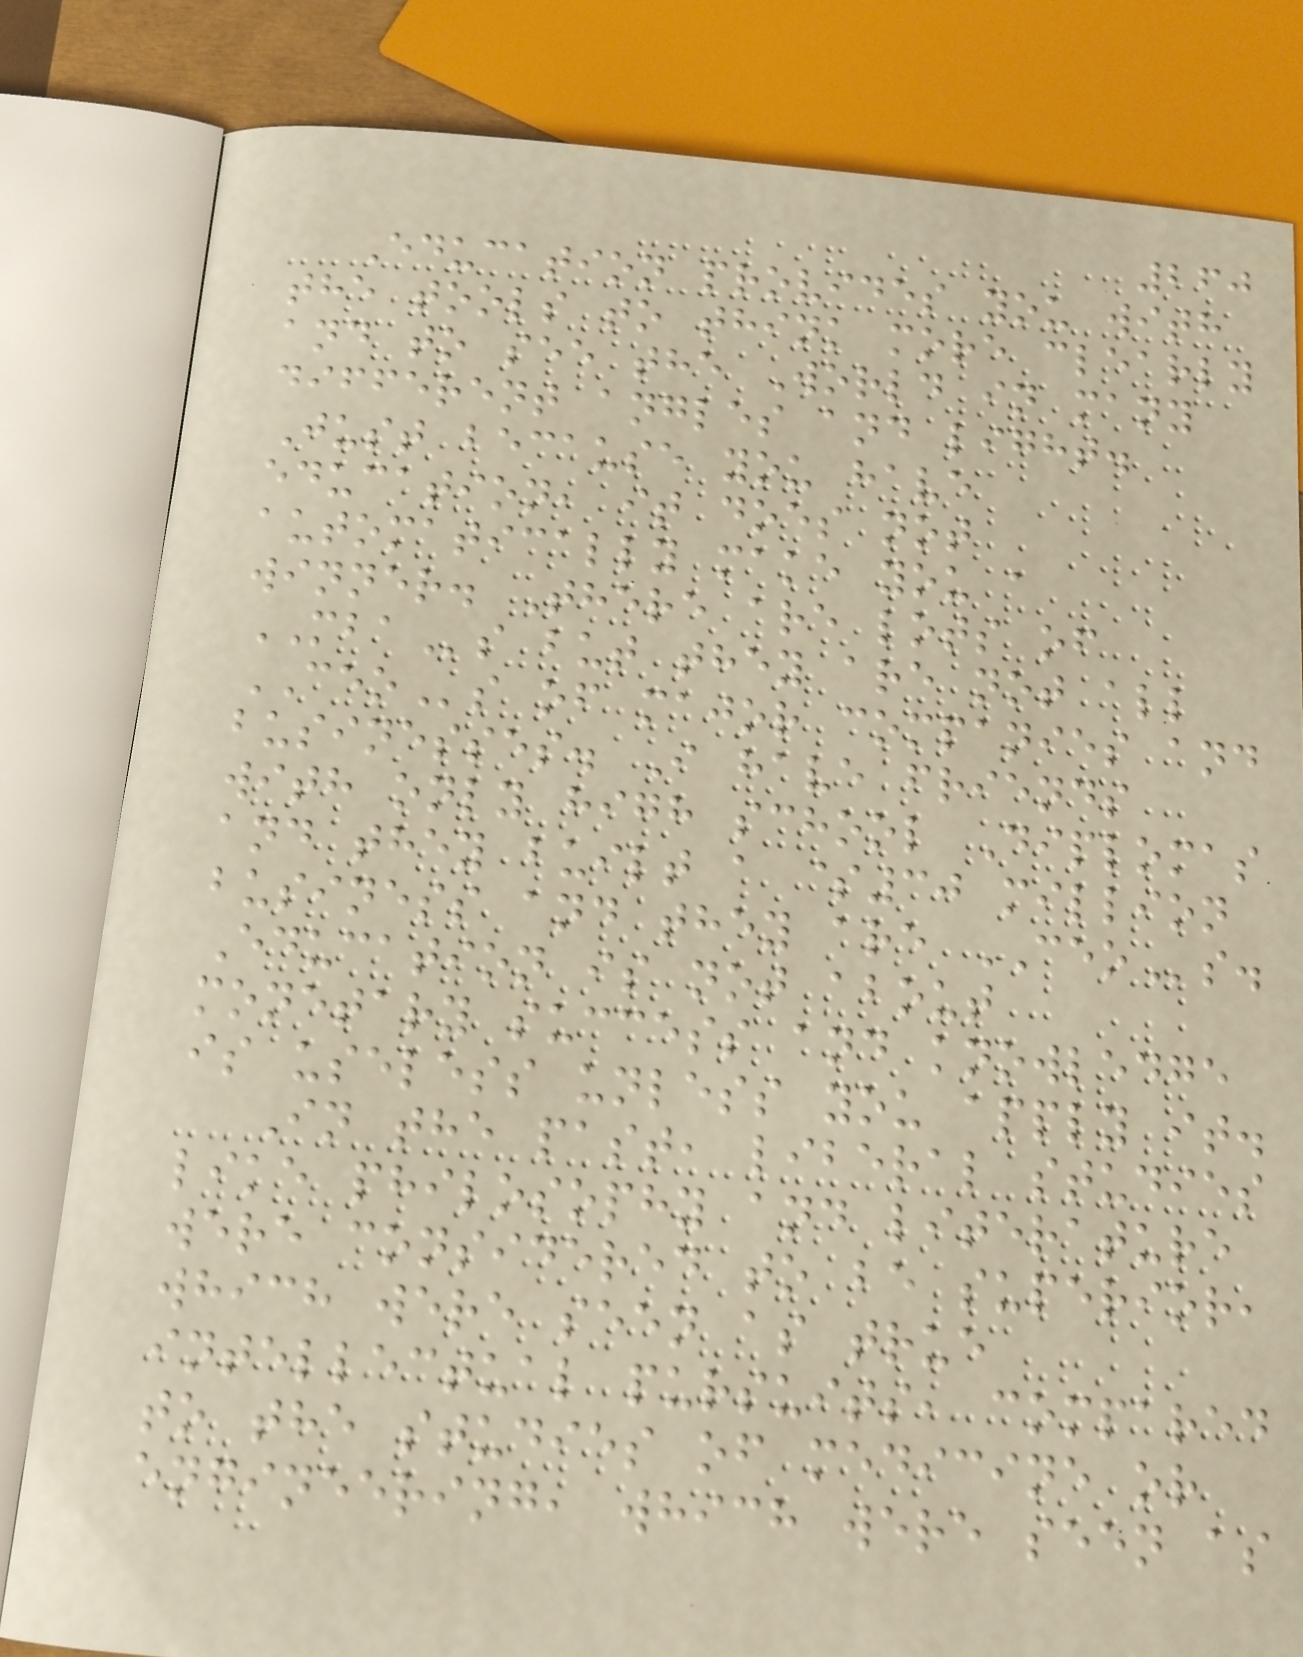260
Education provides you with
the tools to think more clearly
and to see the World in many
different angles and light.
Just because you have
education, it does not
automatically make you a
winner. There are lots of
MBAs but they are not all
CEOs of major companies and
businesses. I have friends
with only high school Diplomas
and they built a $30 million
business and they are CEOs.
Education is not about
monetary success and knowledge
is useless unless you apply it.
In the past, liberal studies
like philosophy and literature
were considered to be superior,
which were seen as true
intellectual pursuits, compared
to the studies of medicine or
engineering, which were seen as
